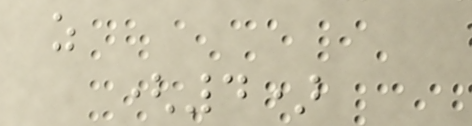as
(4)
